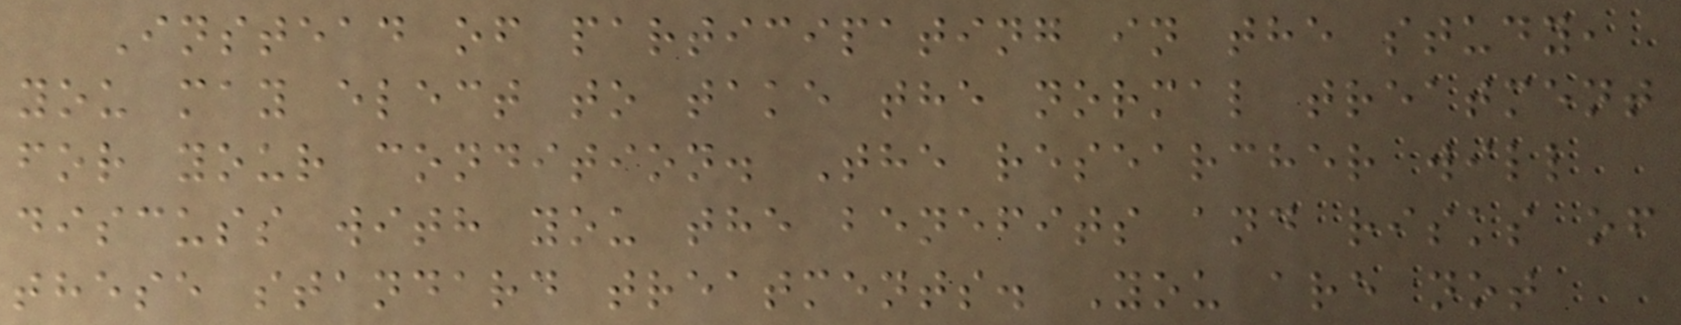Instead of participating in the study,
you may elect to take the normal treatment
for your condition. The researcher will
discuss with you the benefits and risks of
these standard treatments. You are not
